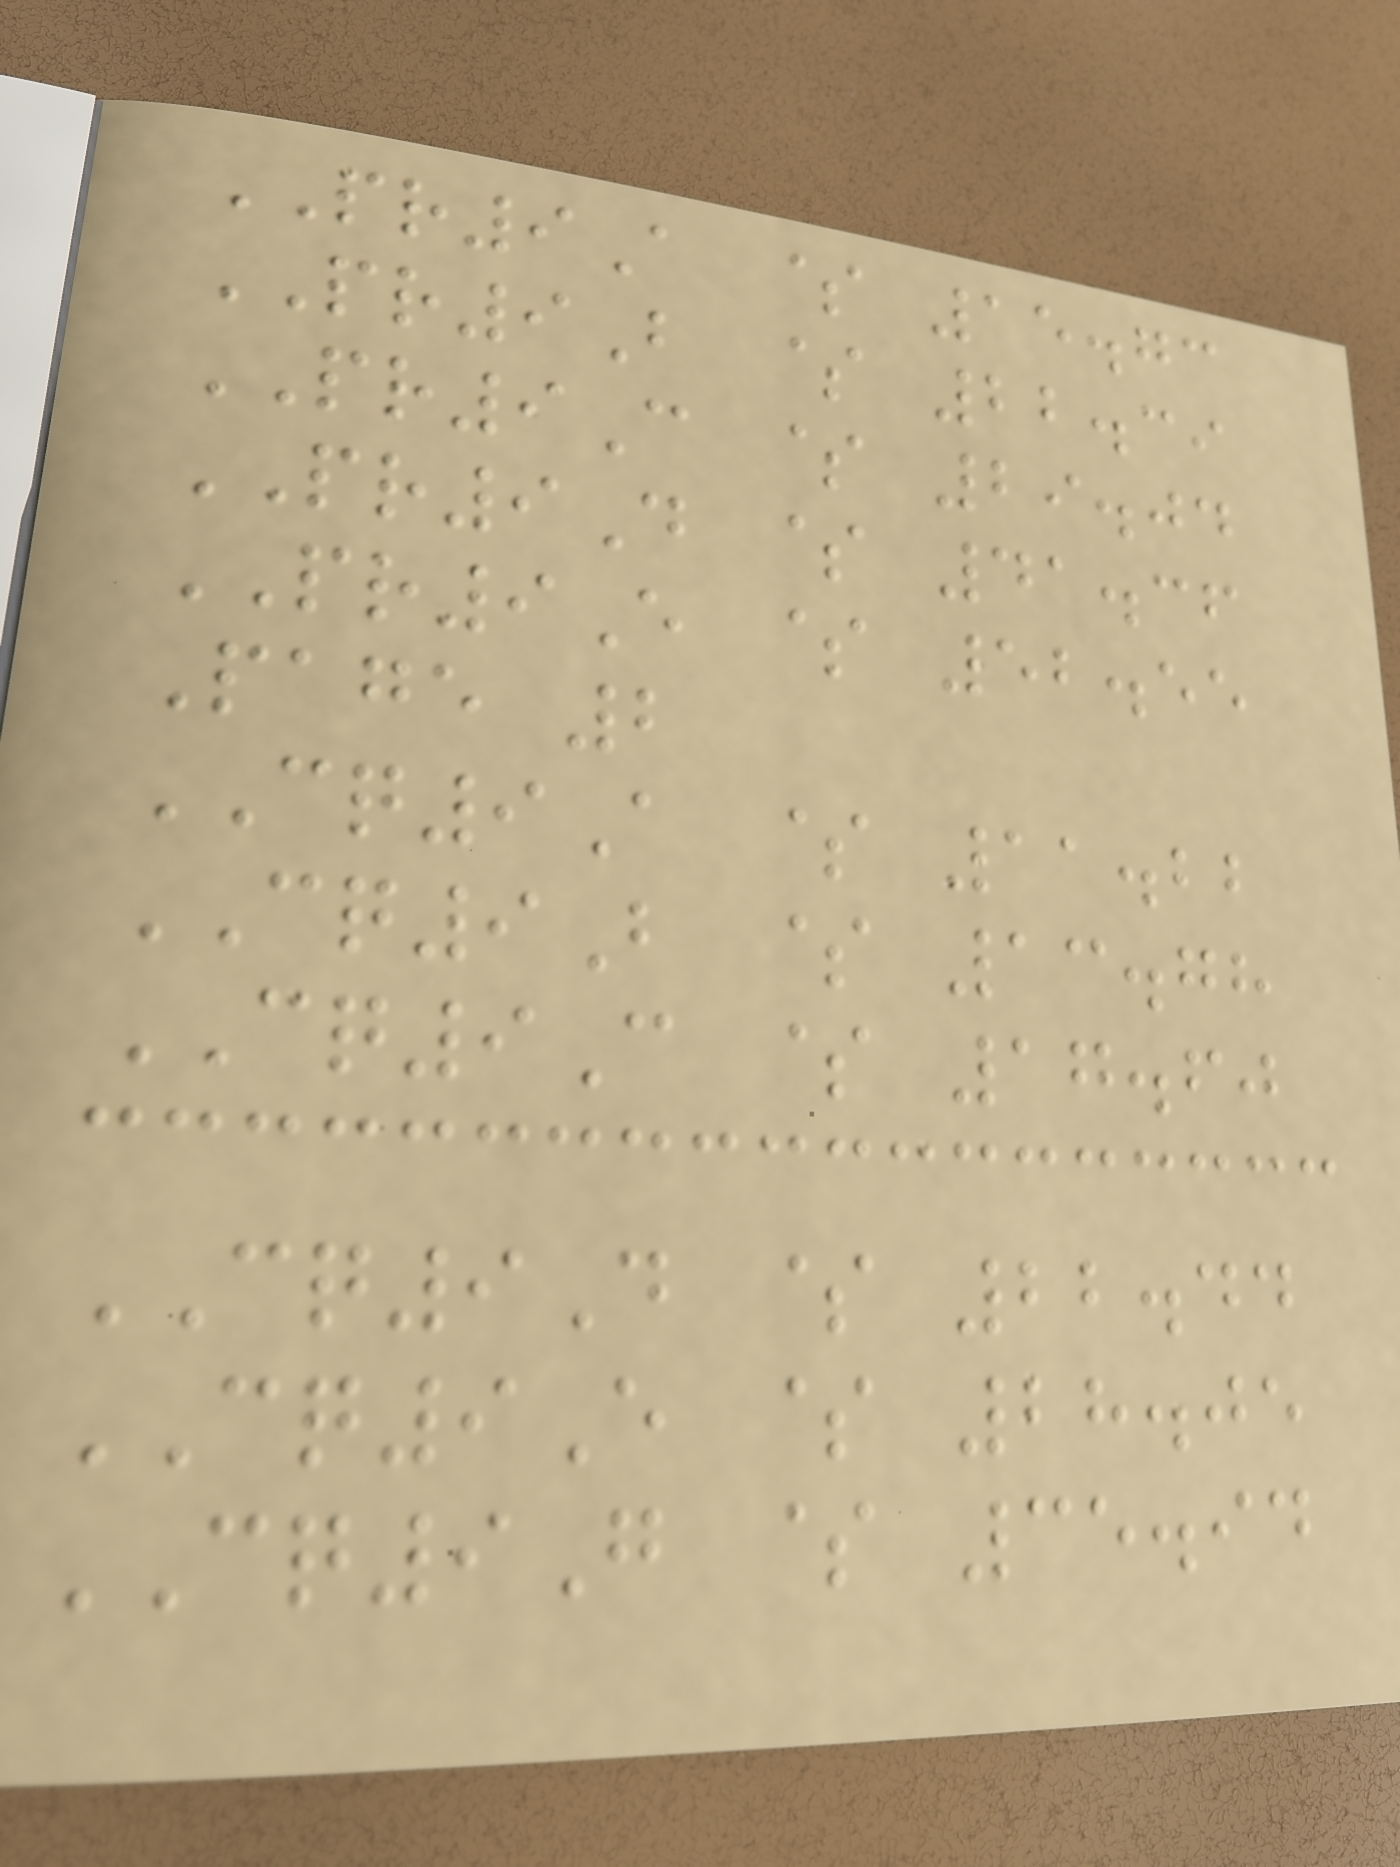PR9A $ 15.73
PR9B $ 22.39
PR9C $ 29.04
PR9D $ 41.36
PR9E $ 52.55
Page 2
CQ9A $ 11.22
CQ9B $ 13.78
CQ9C $ 17.60
CQ9D $ 22.44
CQ9E $ 28.05
CQ9G $ 35.94
